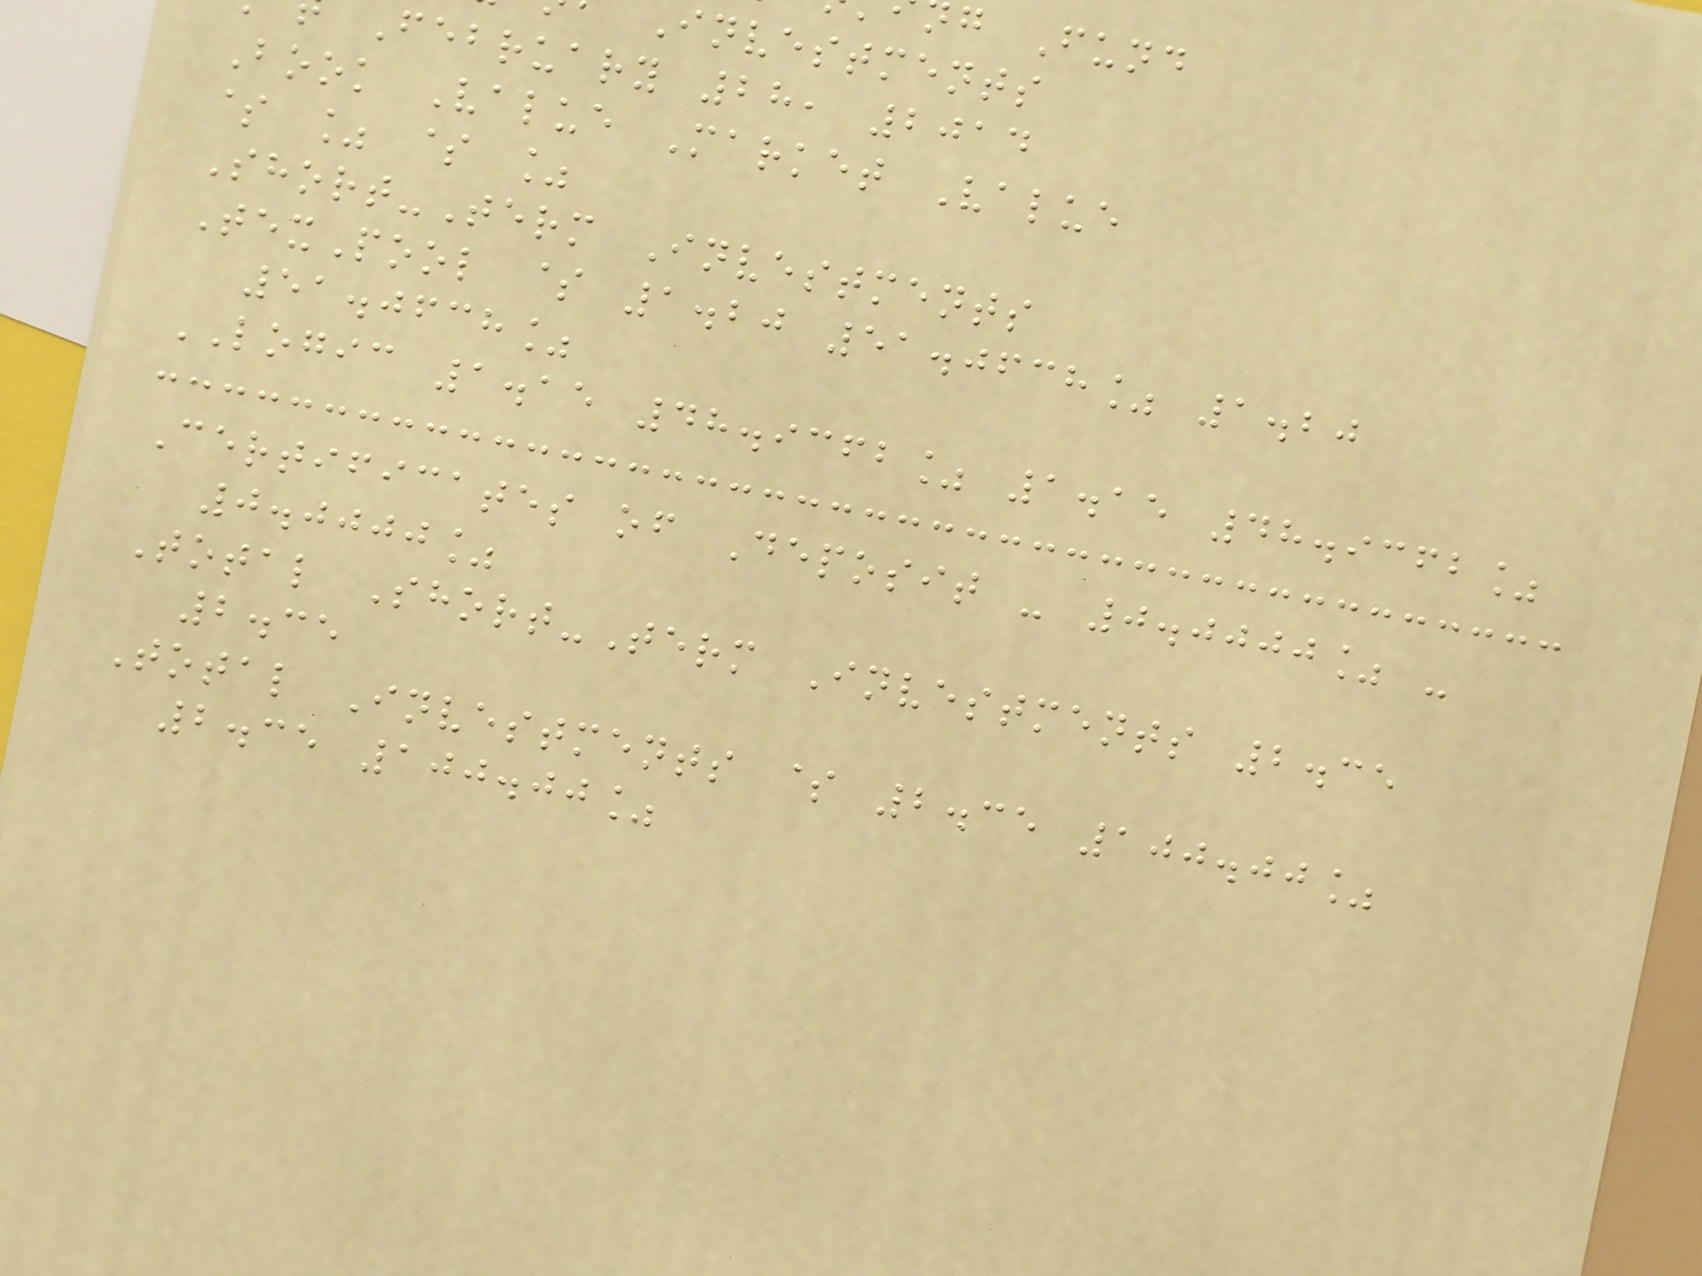g Fund
investments
February 28, 2014
Book Value Market Value
$ % $ %
Short-Term Investments
TexPool $ 1.20 51.0638% 1.20
51.0638%
LOGIC 1.15 48.9362% 1.15 48.9362%
Certificates of Deposit - 0.0000% -
0.0000%
Total Short-Term Investments 2.35
2.35
Total Investments $ 2.35 100.00%
2.35 100.00%
